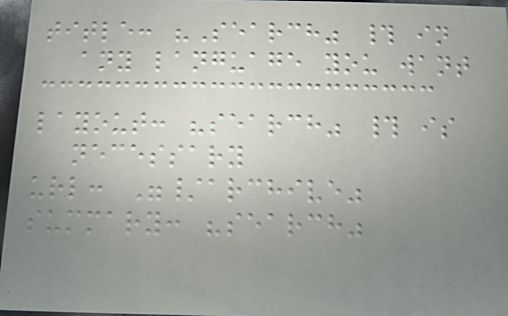title: "Search" # in
any language you want
layout: "search" # is
necessary
url: "/archive"
summary: "search"
